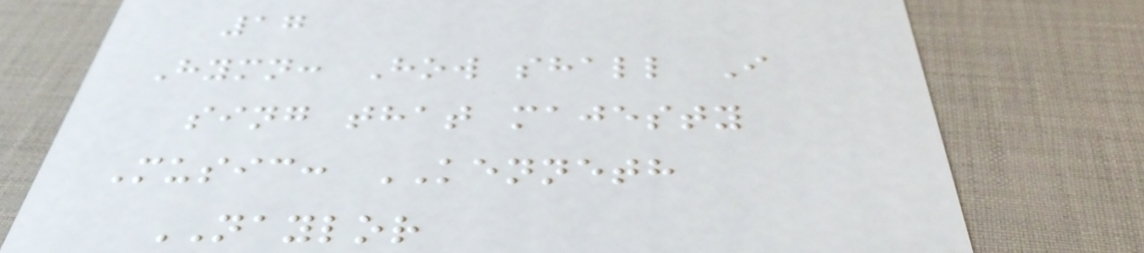17
Hymn: How shall I
sing that majesty
Music: KENNETH
NAYLOR
